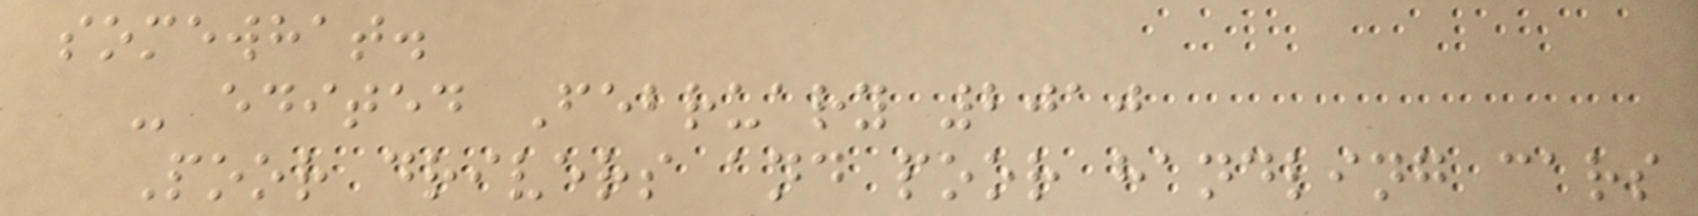somewhat.
- edited February 2010
Poor drivers and poor handling cars
